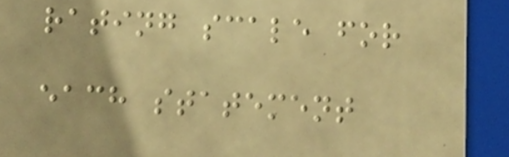rating scale for
each statement
